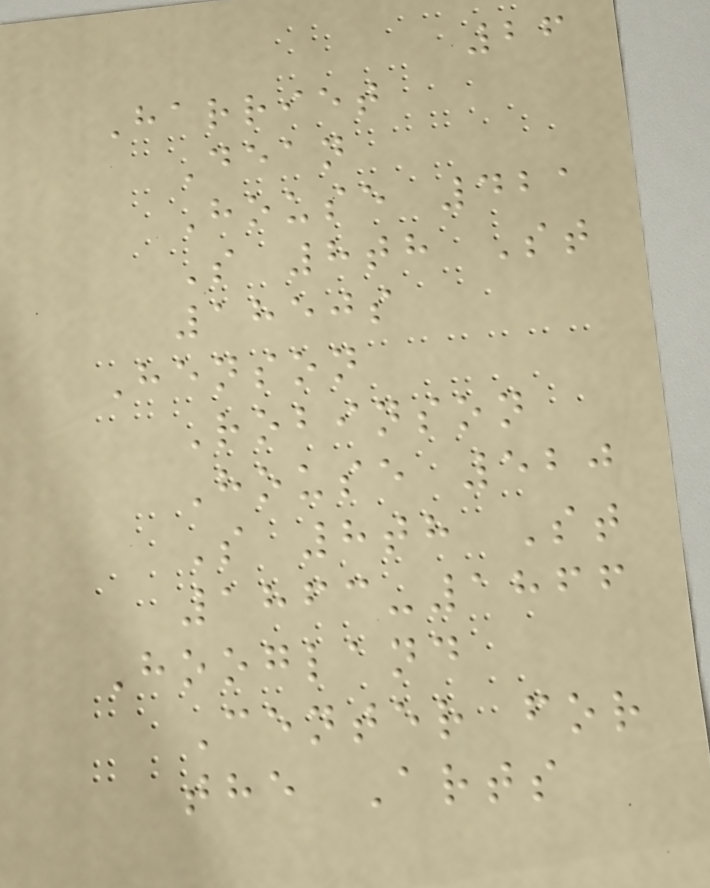26
Harriet
Dean
House 421
S 8th St
1850s
Henson
Robinson
House 520
S 8th St
1863-1866
Hoogland
Center for
the Arts
